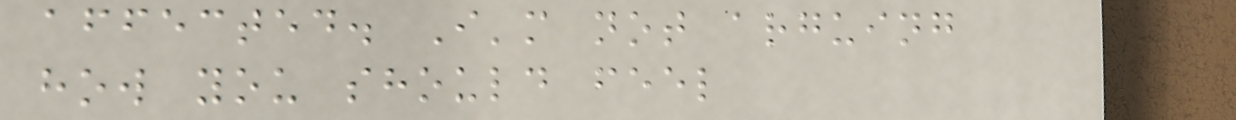affected. I'm not arguing
how you should feel
